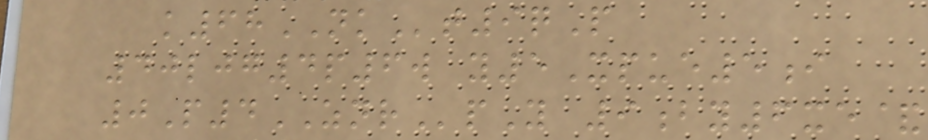k68NKt9qP
40ljg4p6w y5Xpue5i
0P4ZNRpY 9by6xe&
